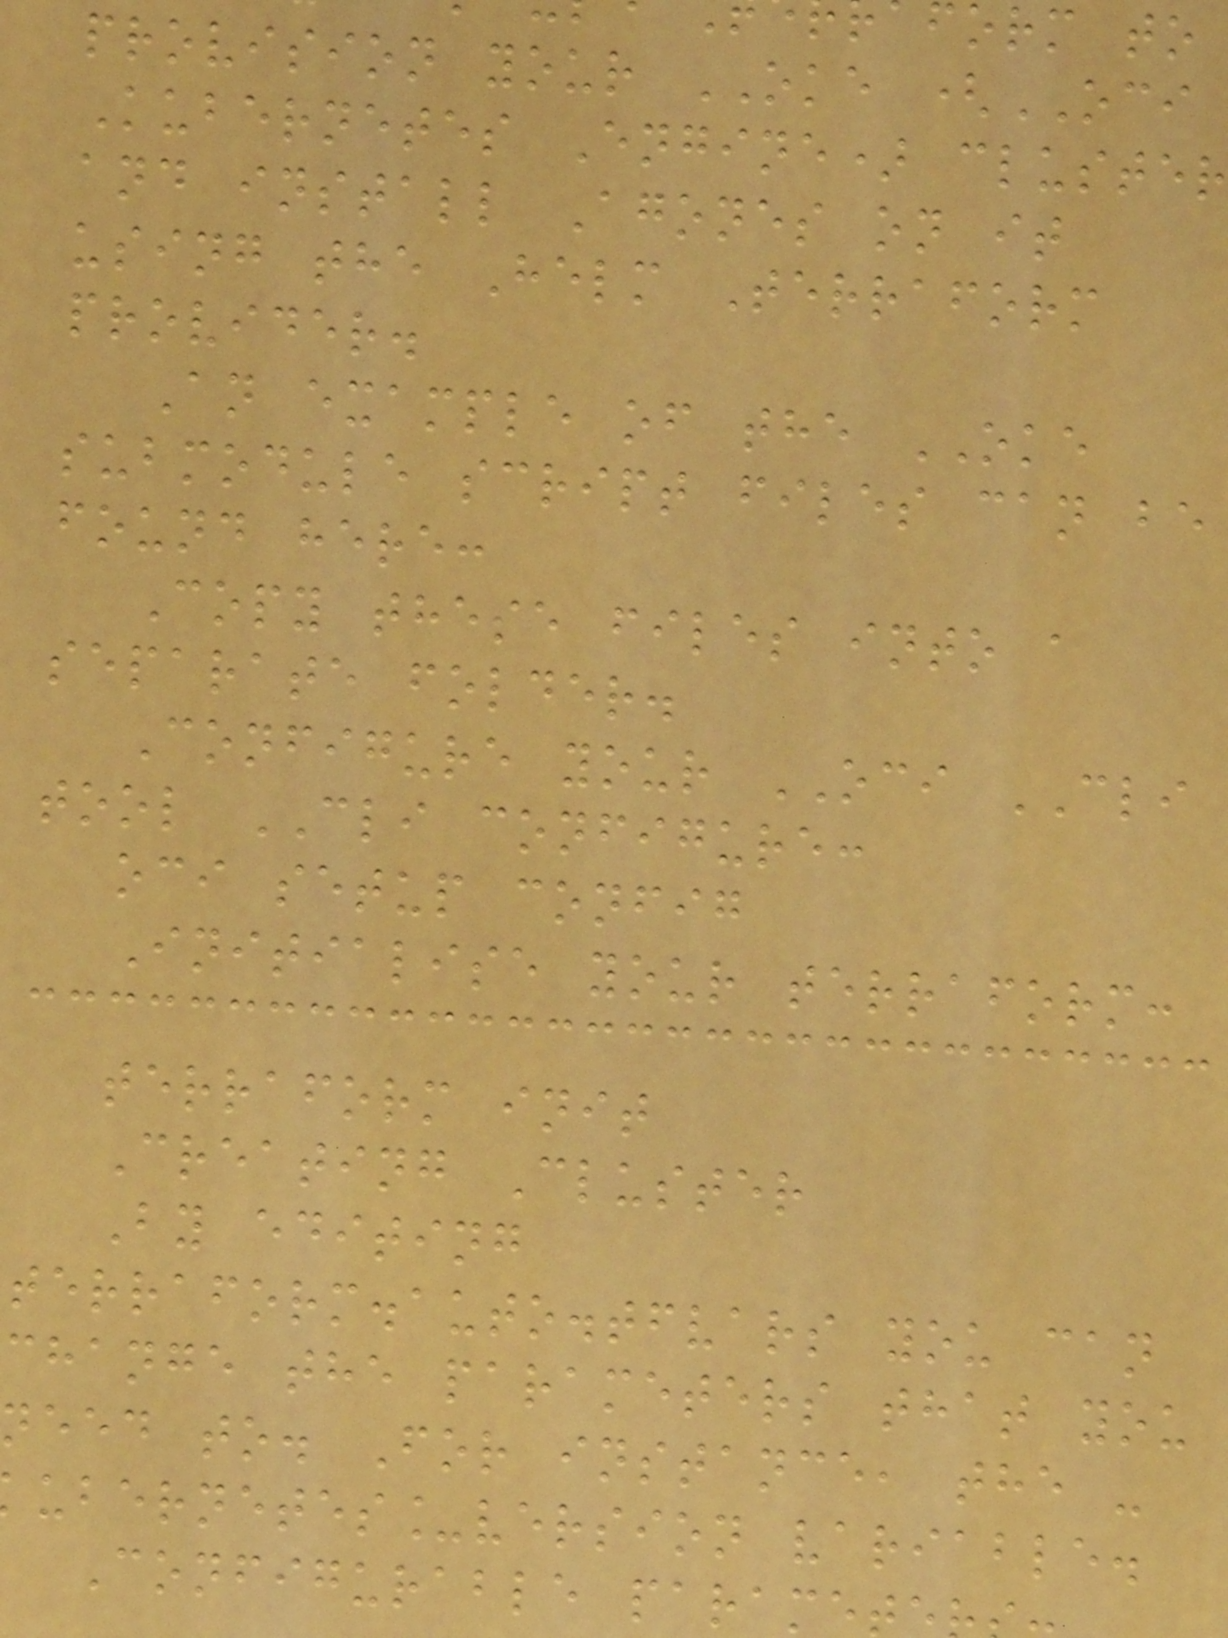form to
provision your OKE (OCI
Kubernetes Engine) cluster
and install Agones on it
using the Helm Terraform
provider.
An example of the OKE
submodule script files can be
found here:
Copy these files into a
separate folder.
Configure your OCI CLI
tool CLI configure:
oci setup config
Initialise your terraform:
terraform init
Creating Cluster
By editing
terraform.auto.tfvars you can
change the parameters that you
need to. For instance, the -
ubernetes_version variable.
Configurable parame
